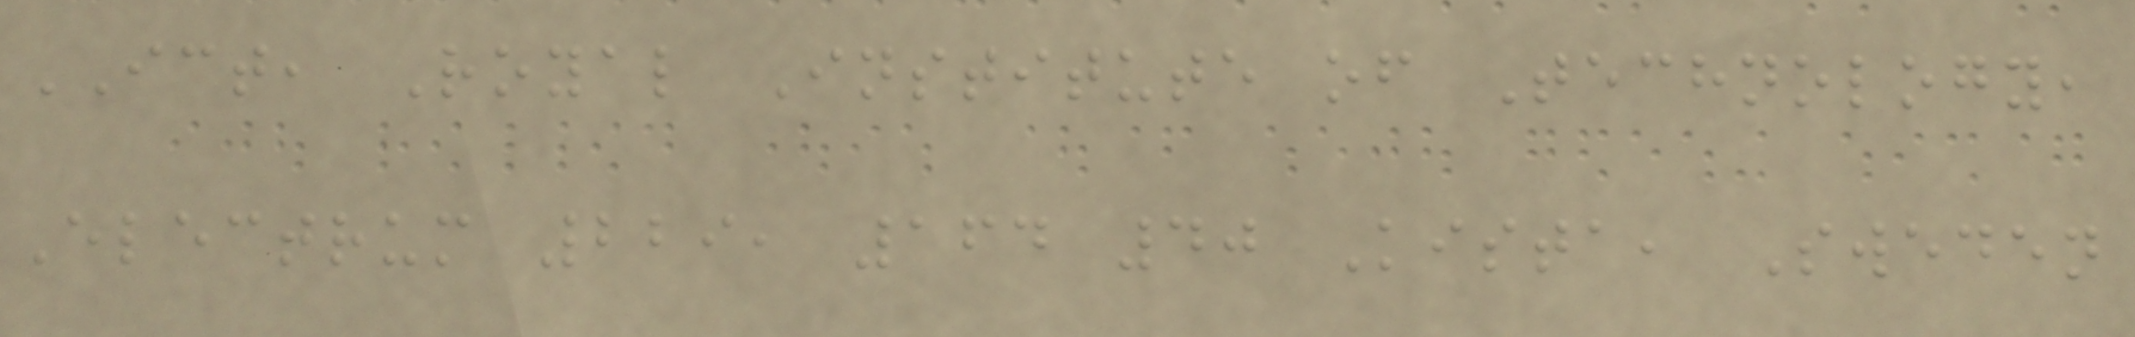ICT, Royal Institute of Technology,
Electrum 229, 164 40 Kista, Sweden
